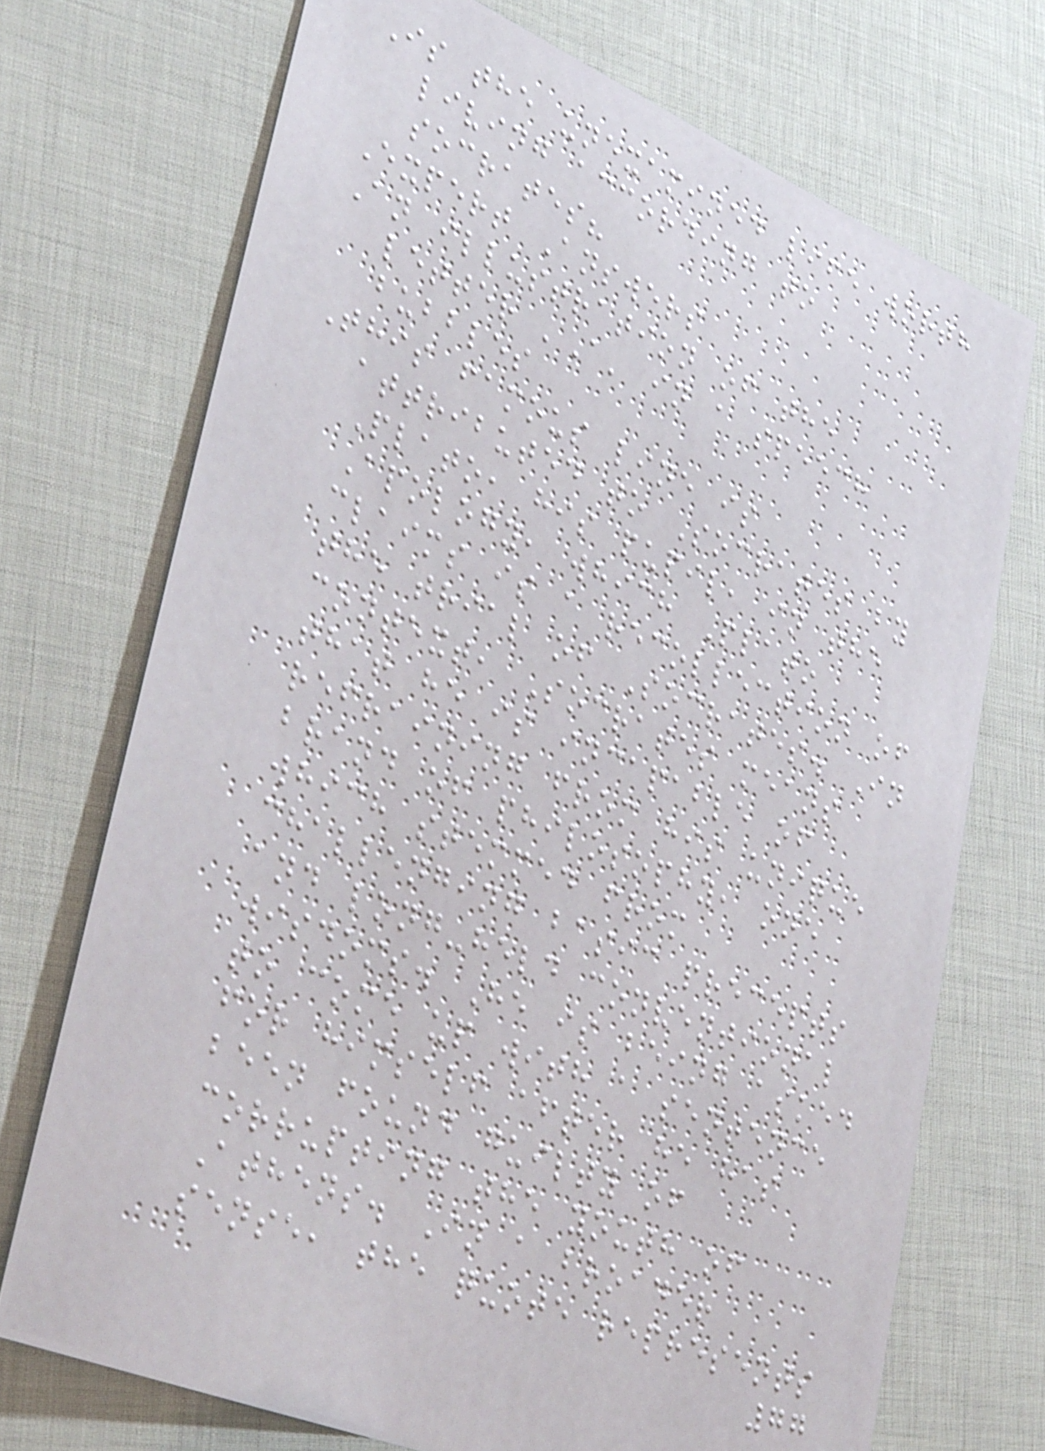Is the unexamined life worth
living according to
socrates?
Expert Answers
An illustration of the
letter 'A' in a speech
bubbles
This famous line is
attributed to Socrates by
Plato, his pupil, in the
Apology, which Plato
claims is a recollection of
the trial of Socrates. In
context, Socrates means
that he is incapable of
refraining from his unique
brand of philosophy, one
which stemmed from
challenging basic precepts
and long-held conventional
wisdoms. He is being asked
to come up with a sentence
for himself after he has
been found guilty of
corrupting the youth of
Athens. In a broader
sense, the quote represents
77
